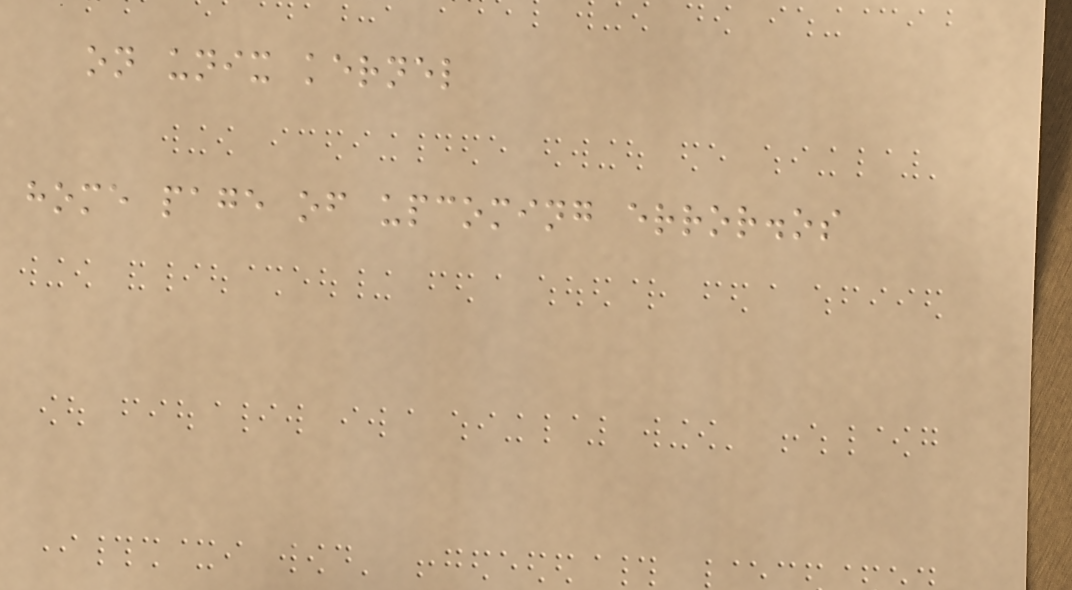on unix kernel
home page of upcoming error.os
